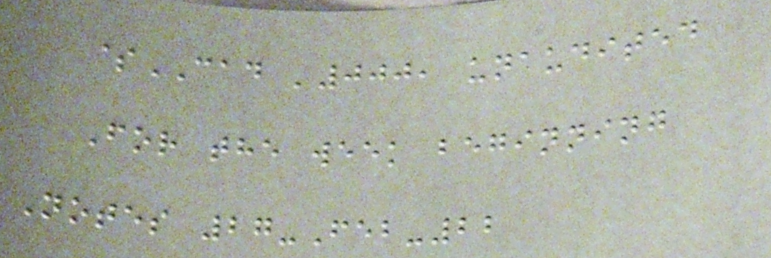$CAD '000, unaudited
For the week beginning
Notes 27-Feb-22
